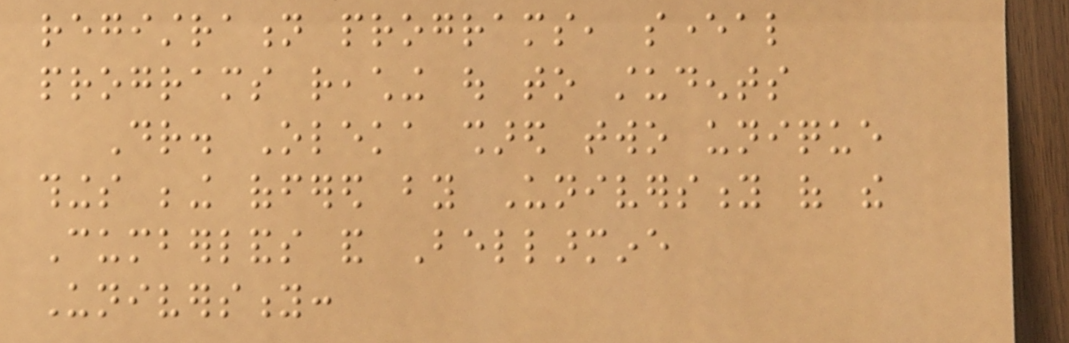registration programs, several
programs reaching out to students
Dr. Oleka shared two unique
things being offered by University of the
Cumberlands and Bellarmine
University:
